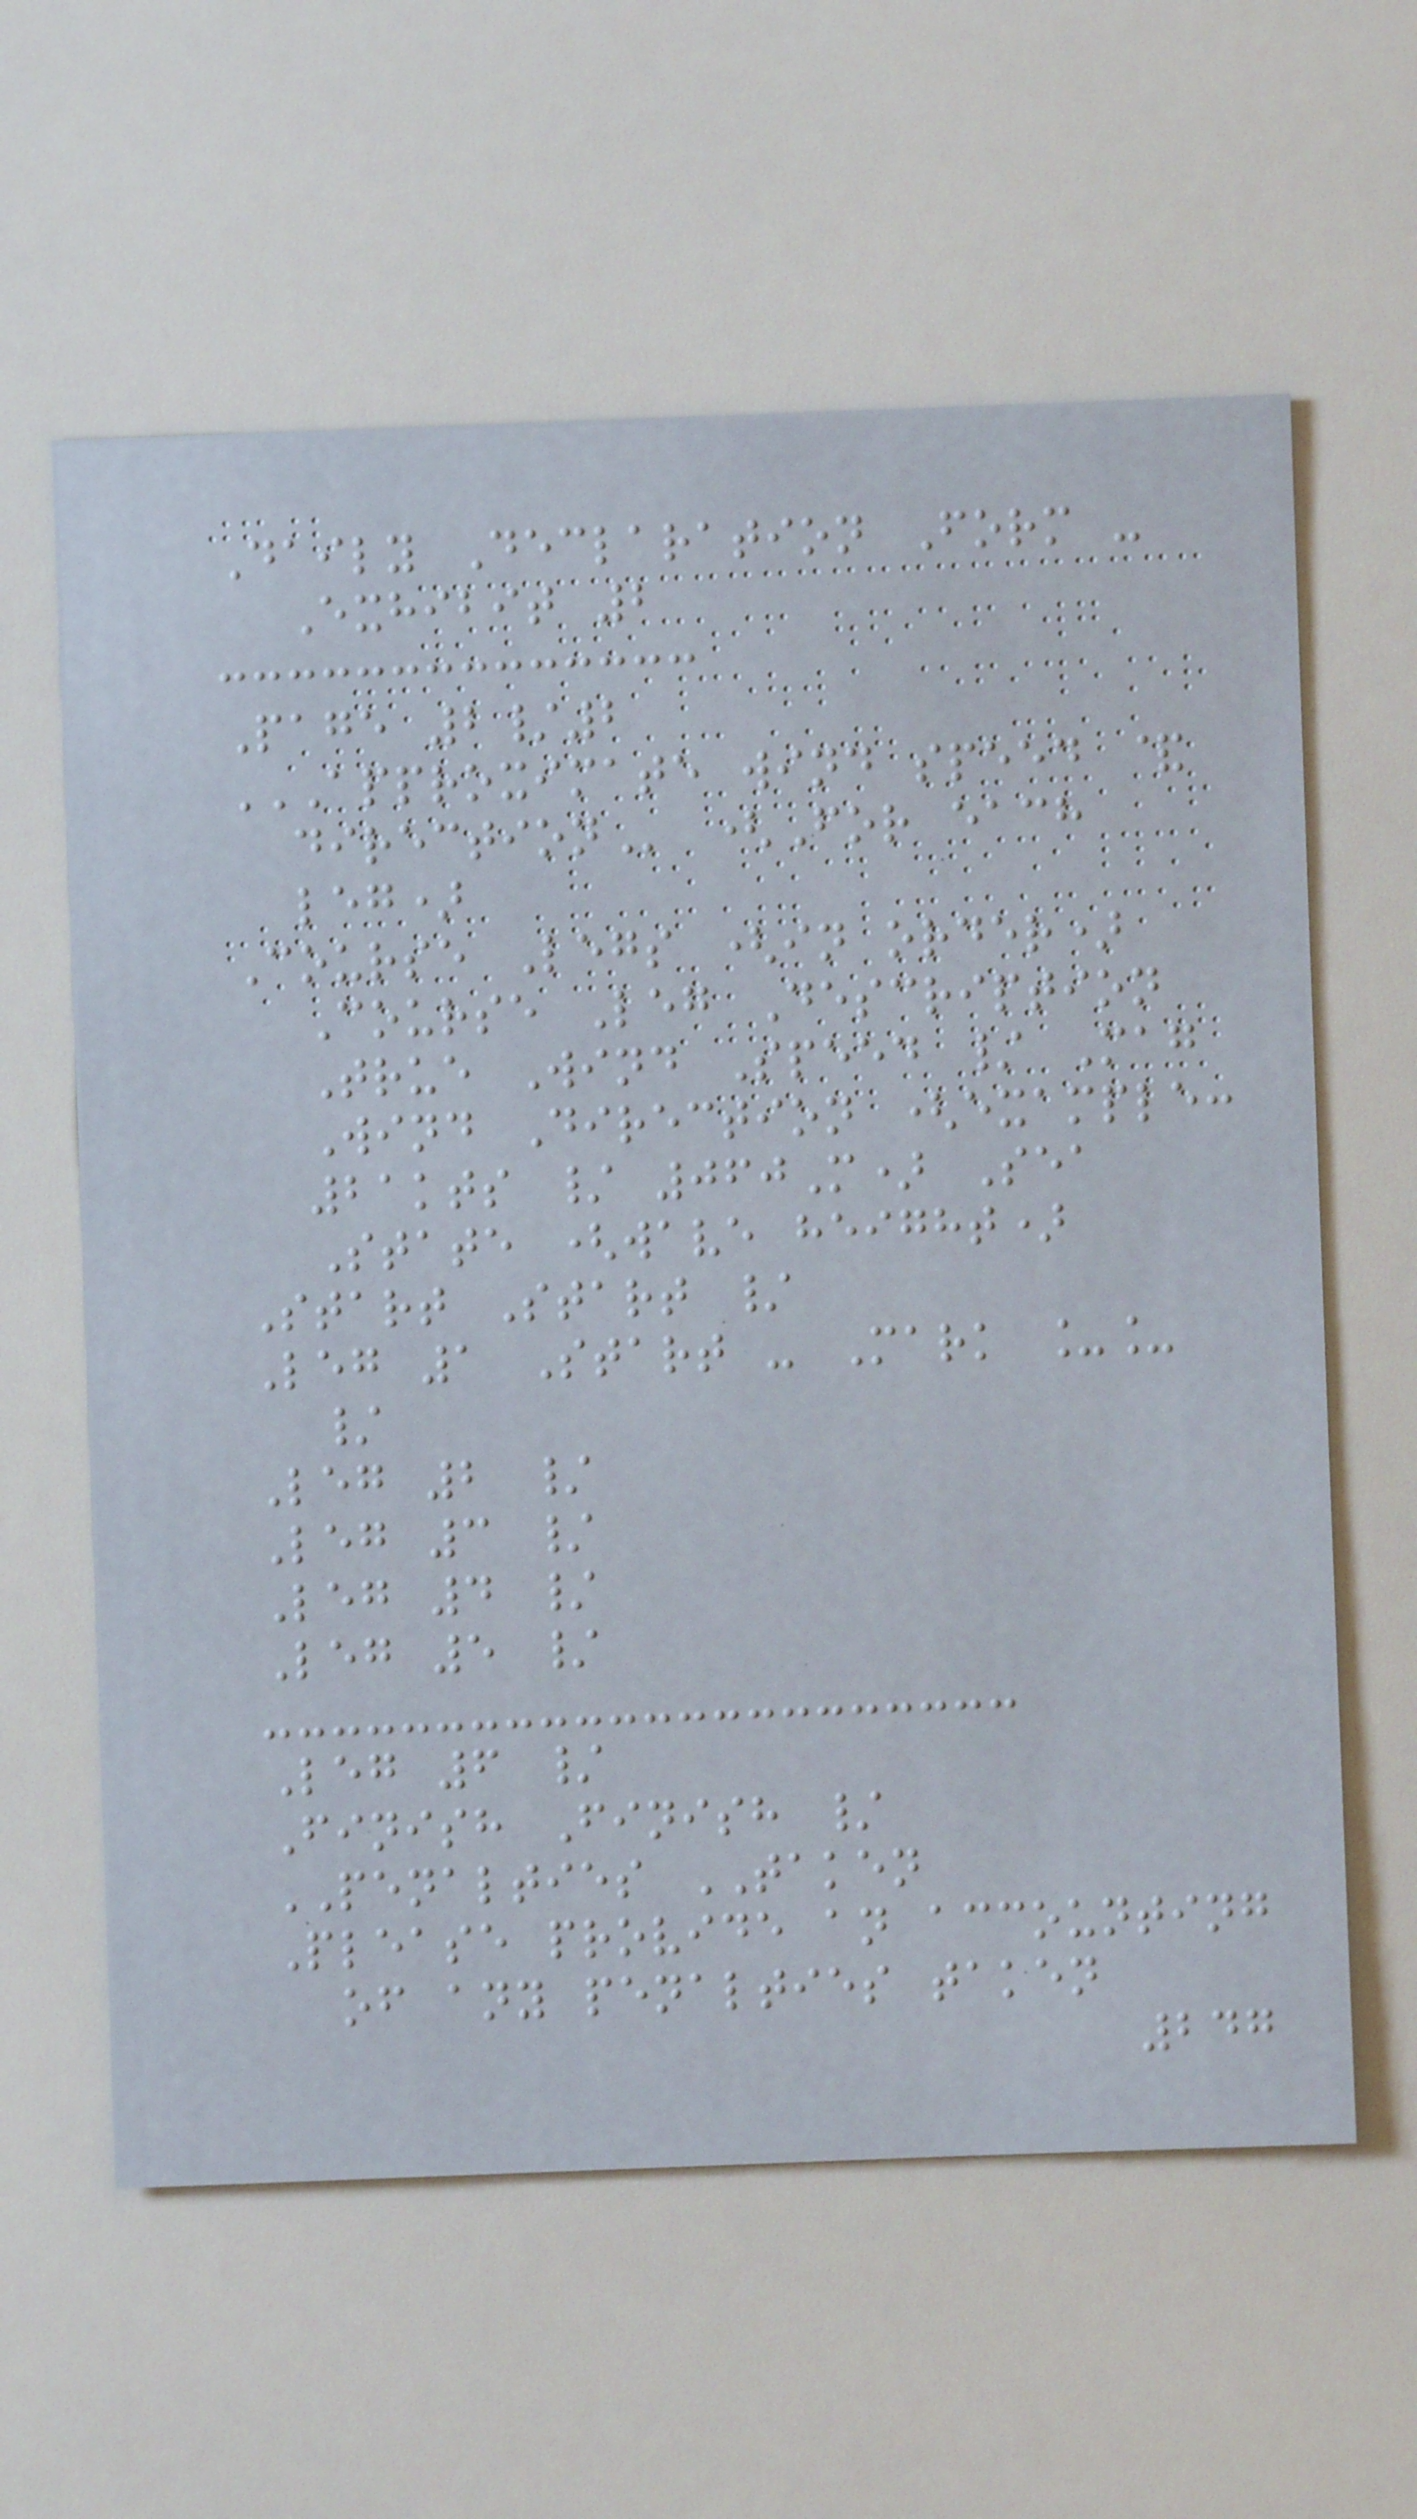Daily Declaration Form -
Exhibit 2
Page 2/2
APPROXIMATE WIND SPEED &
DIRECTION (For each
leg)
Course Legs (in order)
Course Leg Description
True Wind Speed / Mag
Wind Direction (example:
21kts / 060M) Sea
State (wave height)
Start Start /
Leg 1 Start - Mark __
/
Leg 2 /
Leg 3 /
Leg 4 /
Leg 5 /
Leg 6 /
Finish Finish /
PENALTIES TAKEN
Please provide an accounting
of any penalties taken
247
